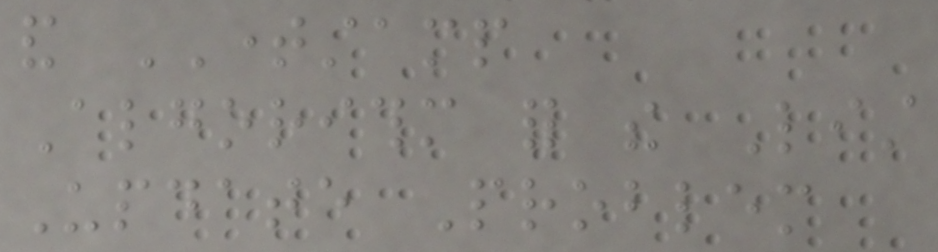and TIMESTAMP
Algorithm for the List
Update Problem
